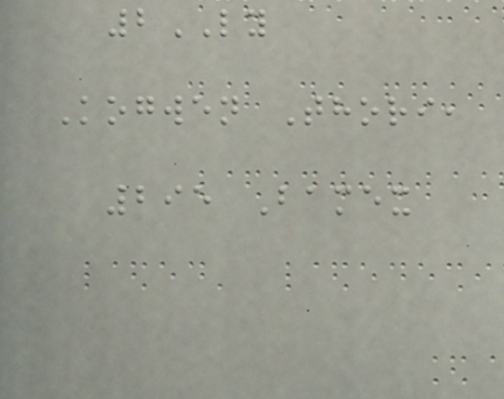2LY
Kogwen Thori,
295 Bamex
